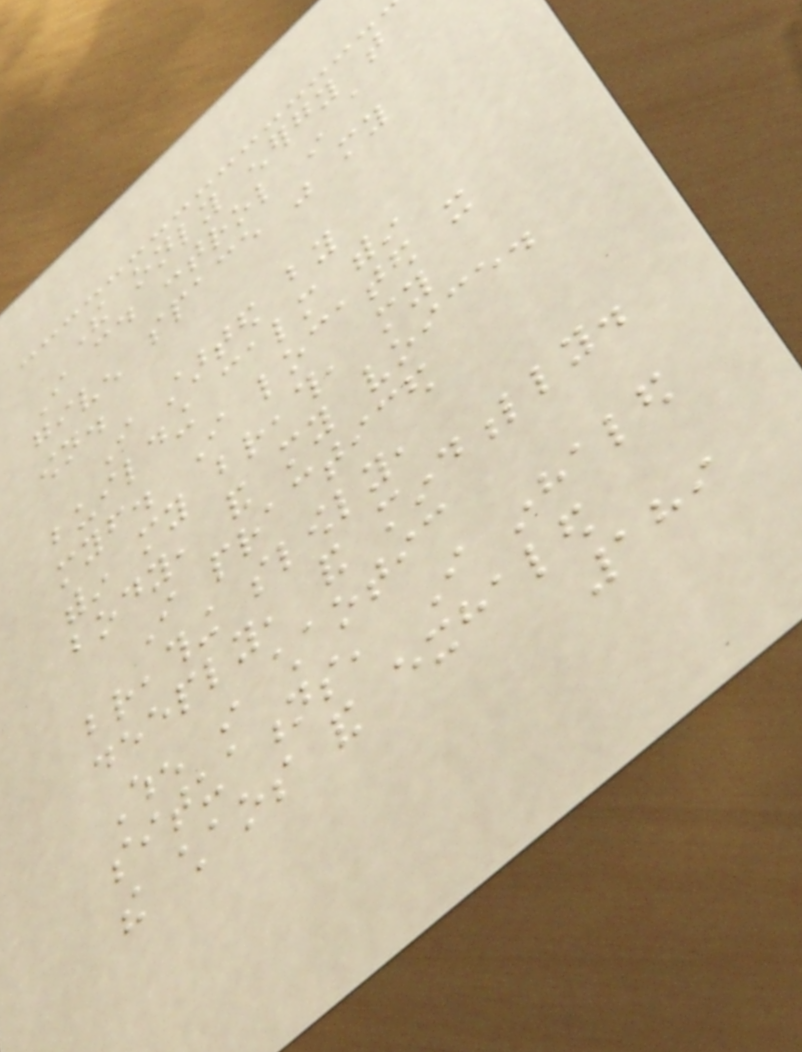The only energy that
I could control in a
given space was my
own.
I started by
building calm within
myself. I located it
within my breath, my
body, and my voice.
I practiced
breathing slowly,
deeply, and mindfully.
When in chaotic
situations, I inhaled
the chaos and exhaled
189
